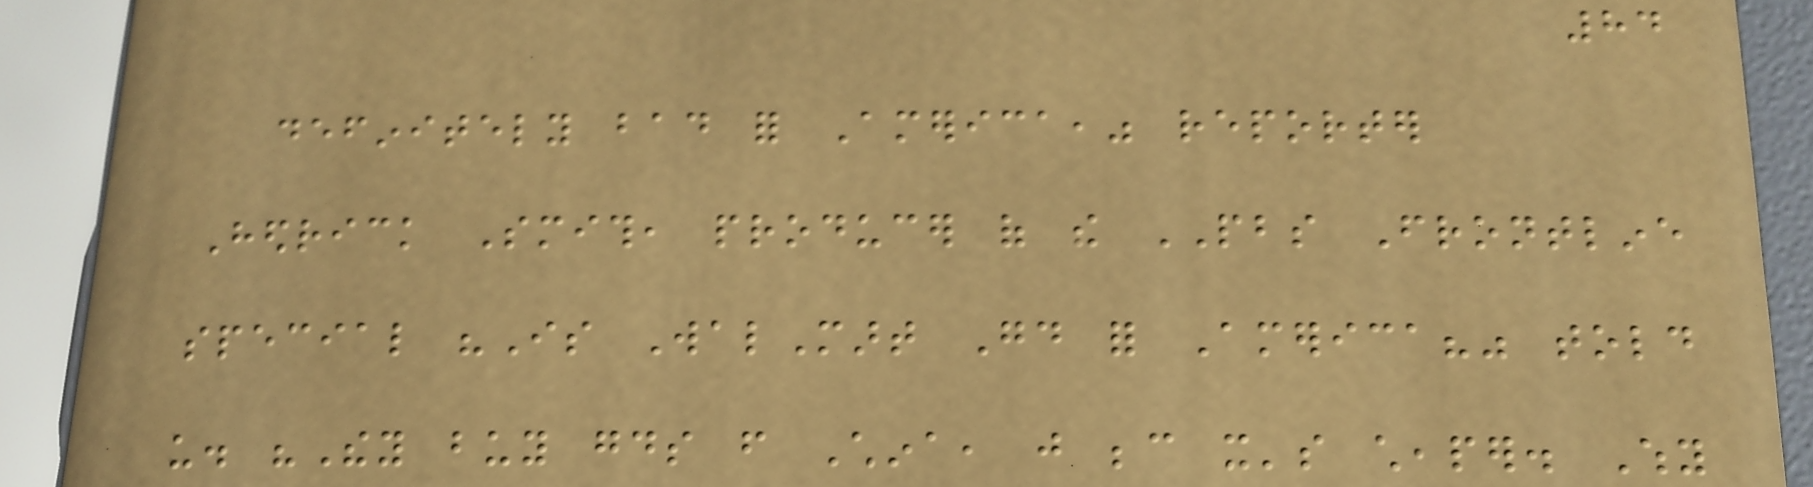84
definitely bad for America," reporter
Hedrick Smith, producer of the PBS Frontline
special "Is WalMart Good for America?" told
us. "They buy goods from China, just because it's cheaper. Why
